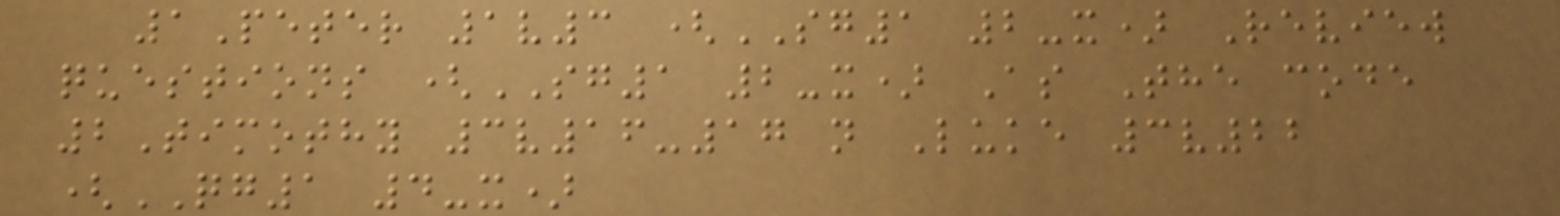1Peter 1v3 (SG1 2-x) Review
questions (SG1 2-x) As The code
2Timothy 3v16-17 n Luke 3v22
(QG1 4-x)
